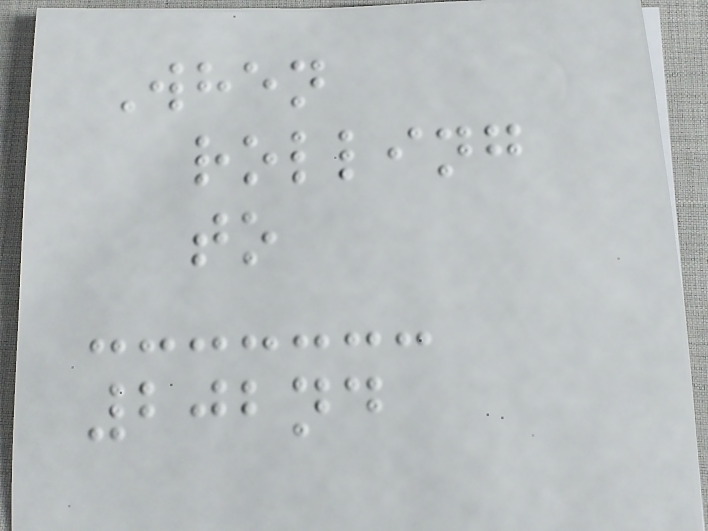When
rolling
to
202nd
